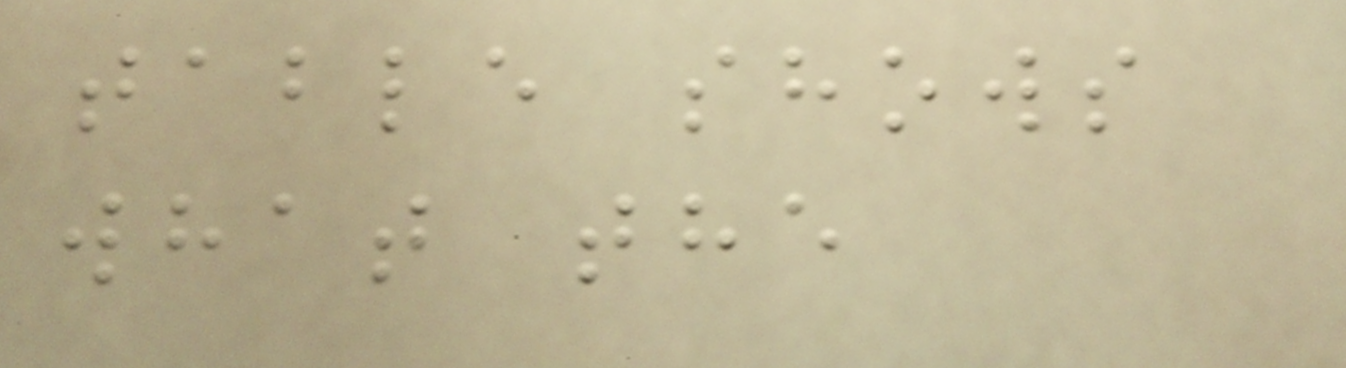table shows
what the
